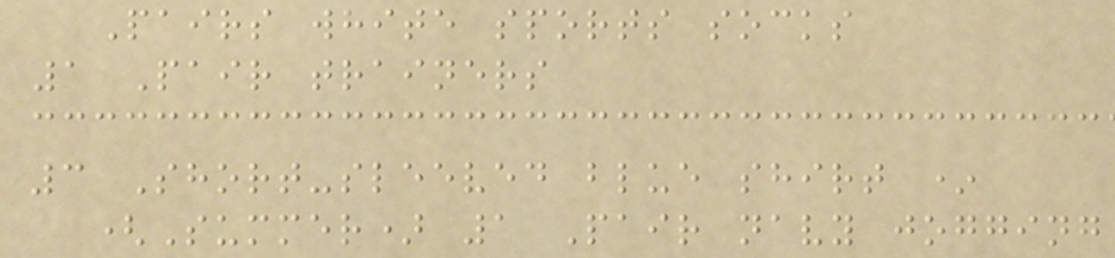Pairs white sports socks
1 Pair trainers
3 Short-sleeved blue shirt *
(Summer) 1 Pair navy jogging
